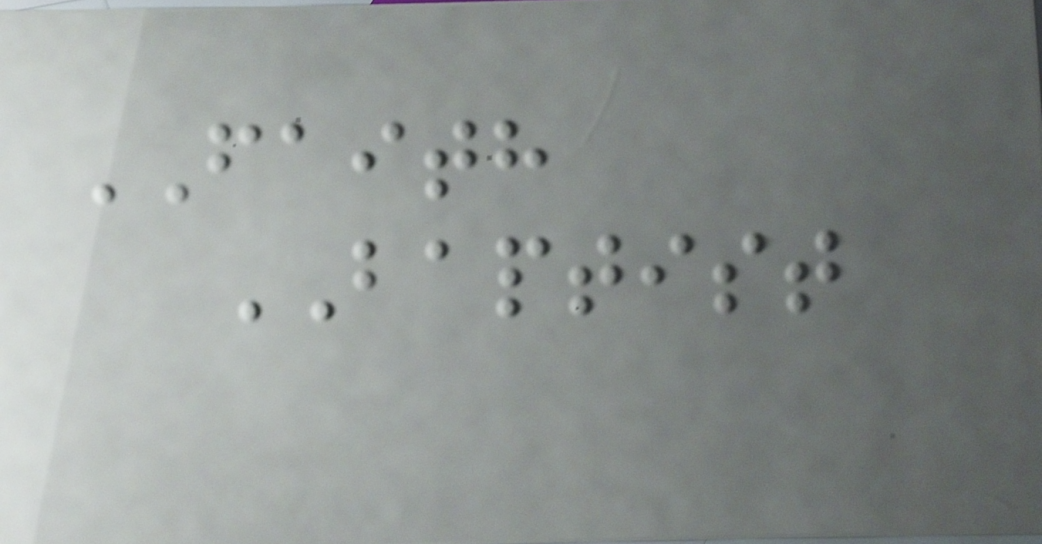FAITH
BAPTIST
